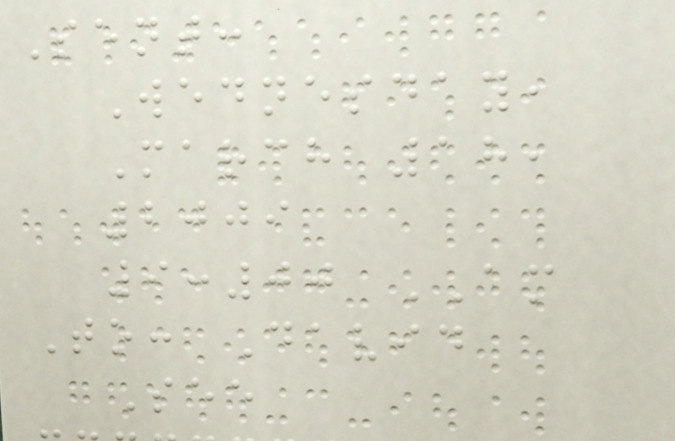Sent:
Wednesday,
March 18,
2009
9:00 AM
To: David
See
